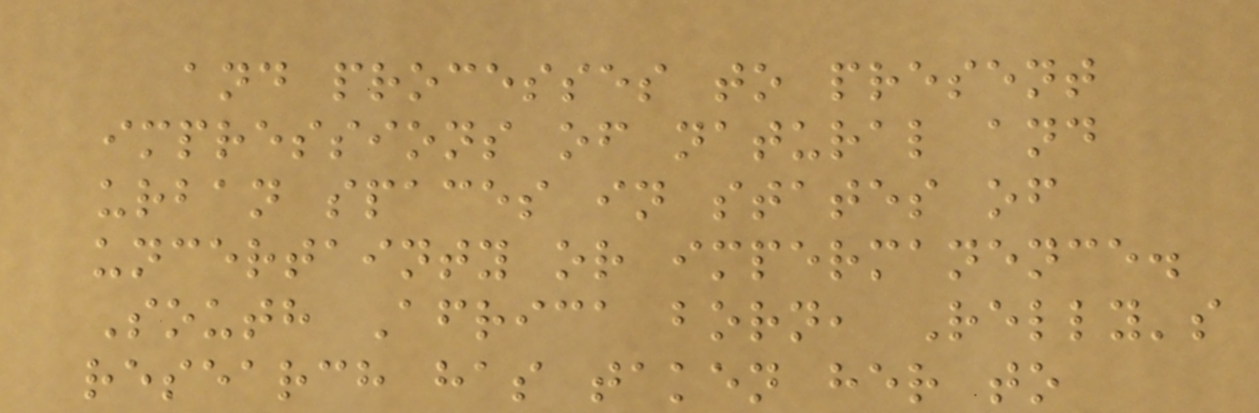and processes to present
impressions of natural and
urban spaces in states of
uncertainty or impermanence.
South Africa born, Relly's
research has taken her to
